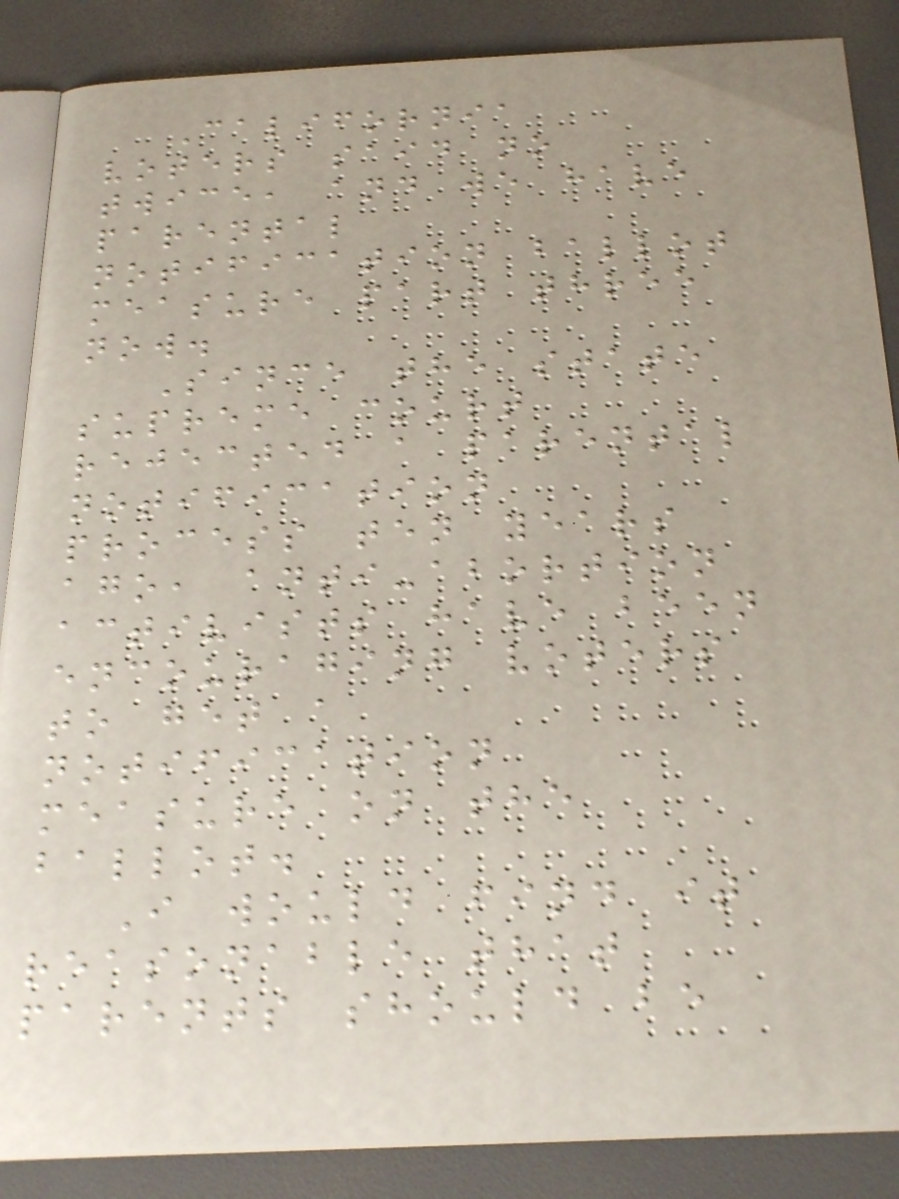California
voters said no
twice, and we have
parental
notification ballot
measure part three
now.
Since the state
supreme court
rejected a parental
notification
process ten years
ago, anti-abortion
activists have been
encouraging voters
to get a
notification
measure on the
ballot.
I would find it
reasonable that
parents should be
